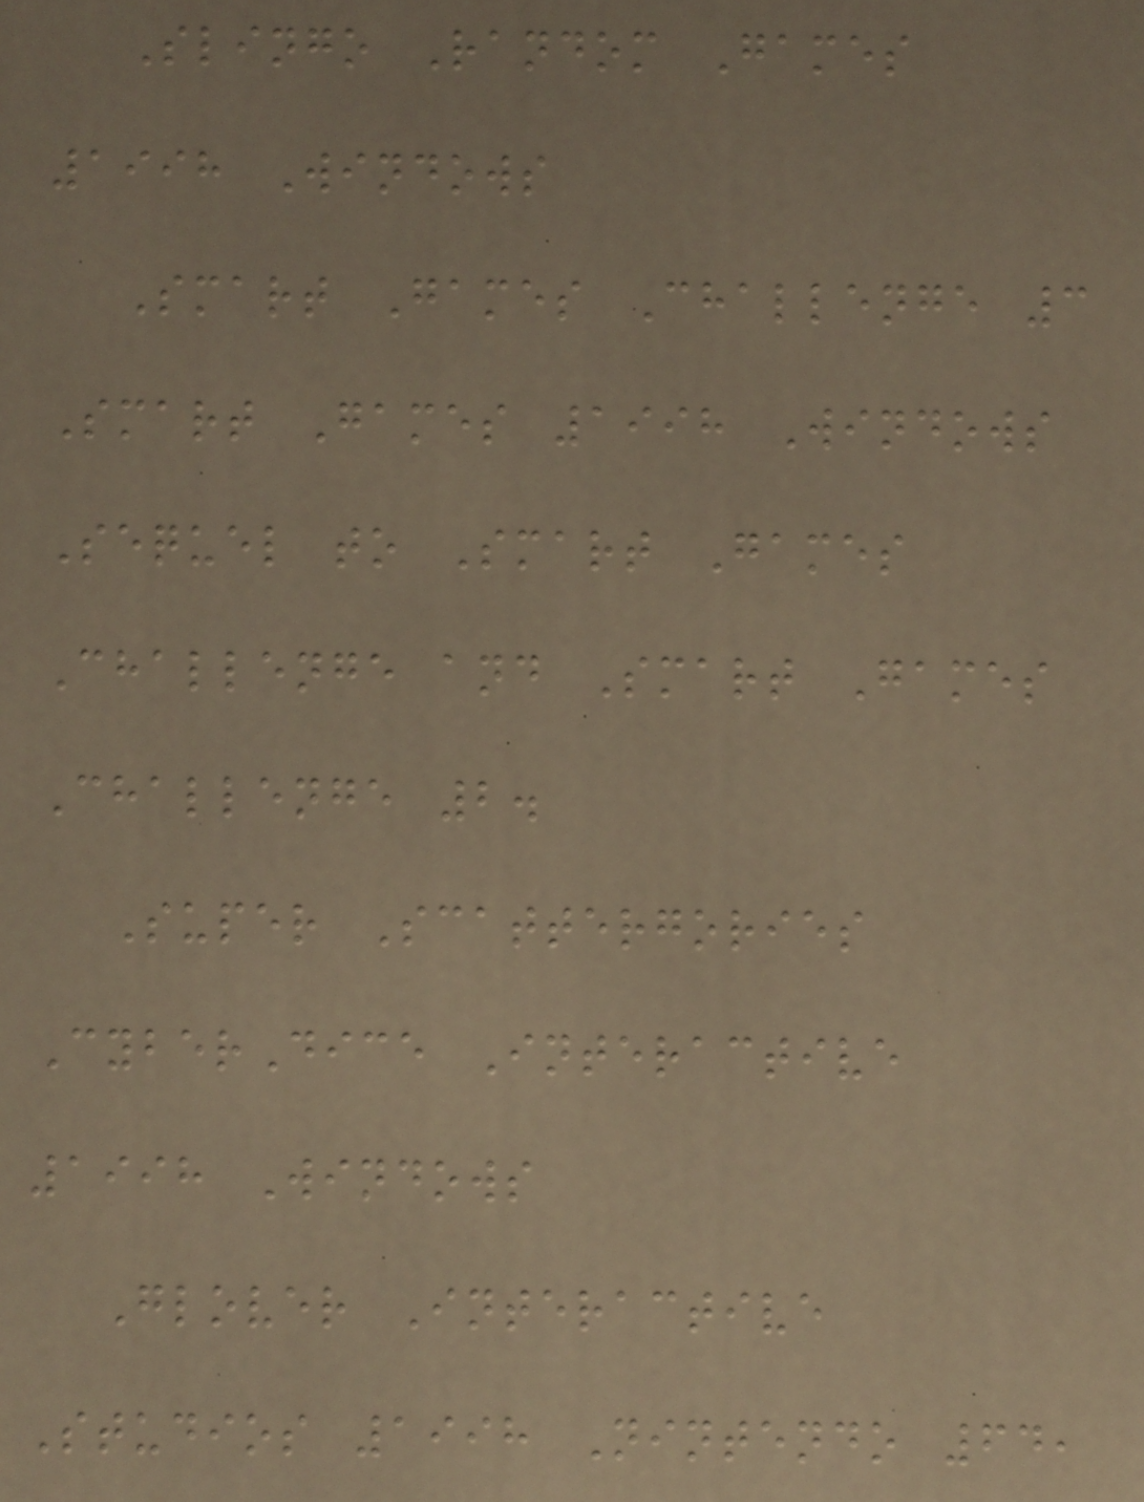Slingo Random Games
1998 Windows
Smart Games Challenge 3
Smart Games 1998 Windows
Sequel to Smart Games
Challenge and Smart Games
Challenge 2.
Super Scattergories
CyberDice Interactive
1998 Windows
Glover Interactive
Studios 1998 Nintendo 64,
